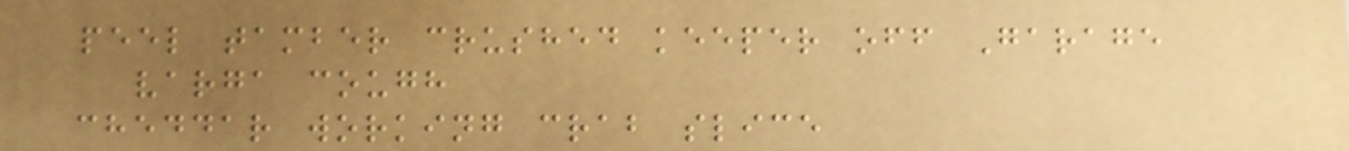peel tamber crushed keeper off Garage
varga cough
cheddar working crab slice
